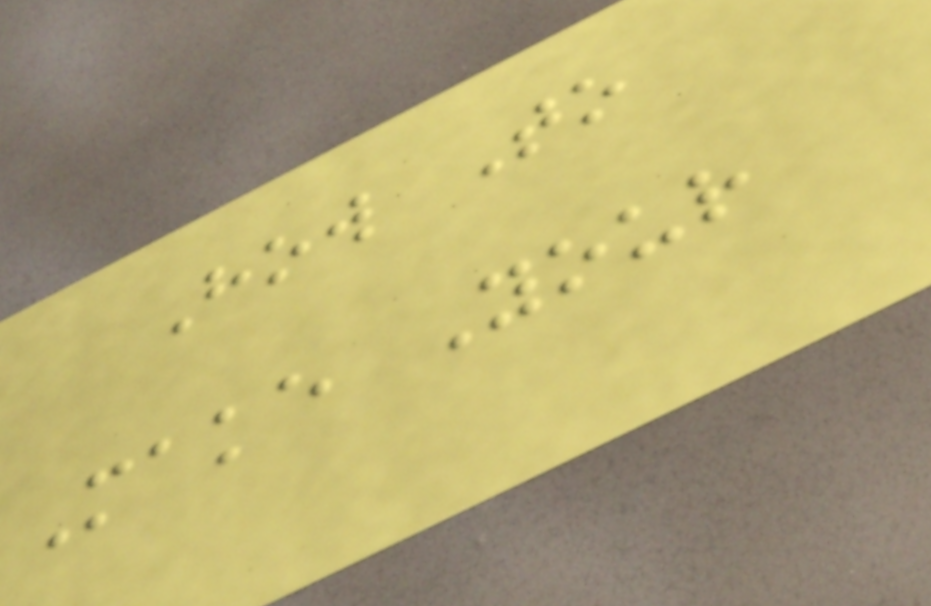How To
Make Your
